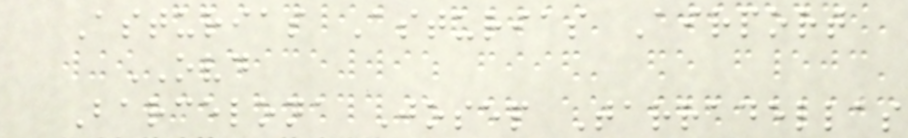Asturias Asturias Airport
OVD
Barcelona Josep Tarradellas
